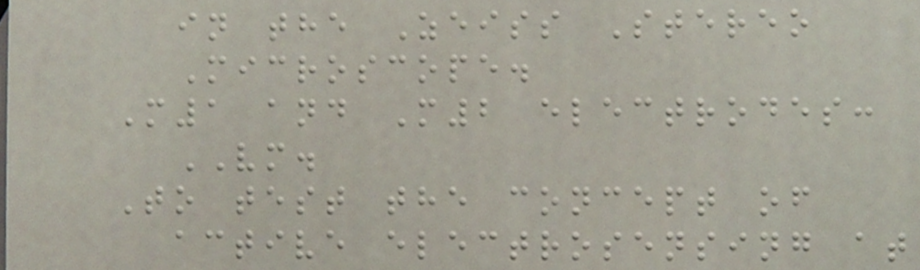in the Zeiss Stereo
Microscope.
M1 and M2 electrodes:
VM.
To test the concept of
active electrosensing at
